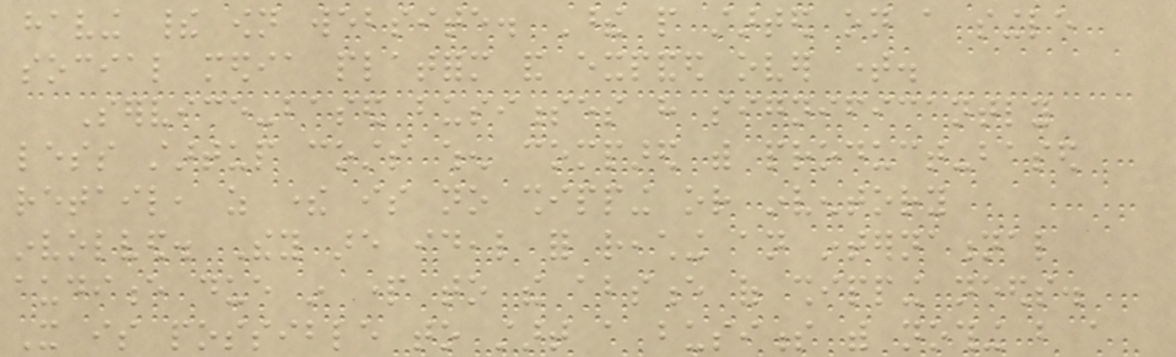having their own website. These people started on a single
social media platform and expanded over time.
Service-based businesses have significantly
less startup costs when compared with product-based
retail, as there is no shipping or inventory
involved. They are ideal for reaching an international
audience due in part to the absence of shipping needs.
It is possible to start a business with nothing but a
